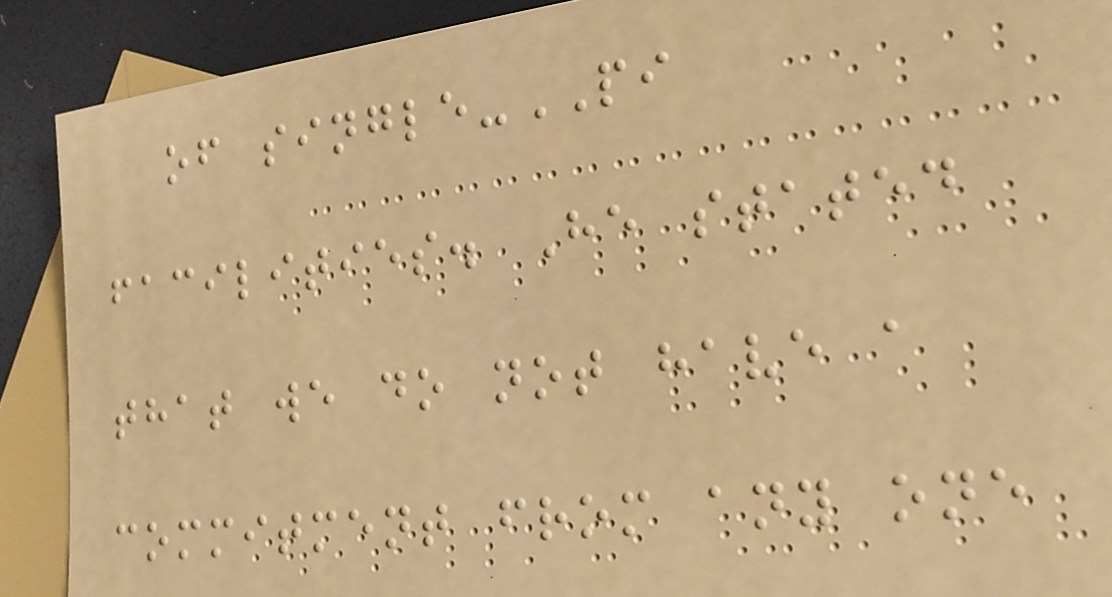of single-PI
facilities. He stated
that we do not have a
commitment from any one
